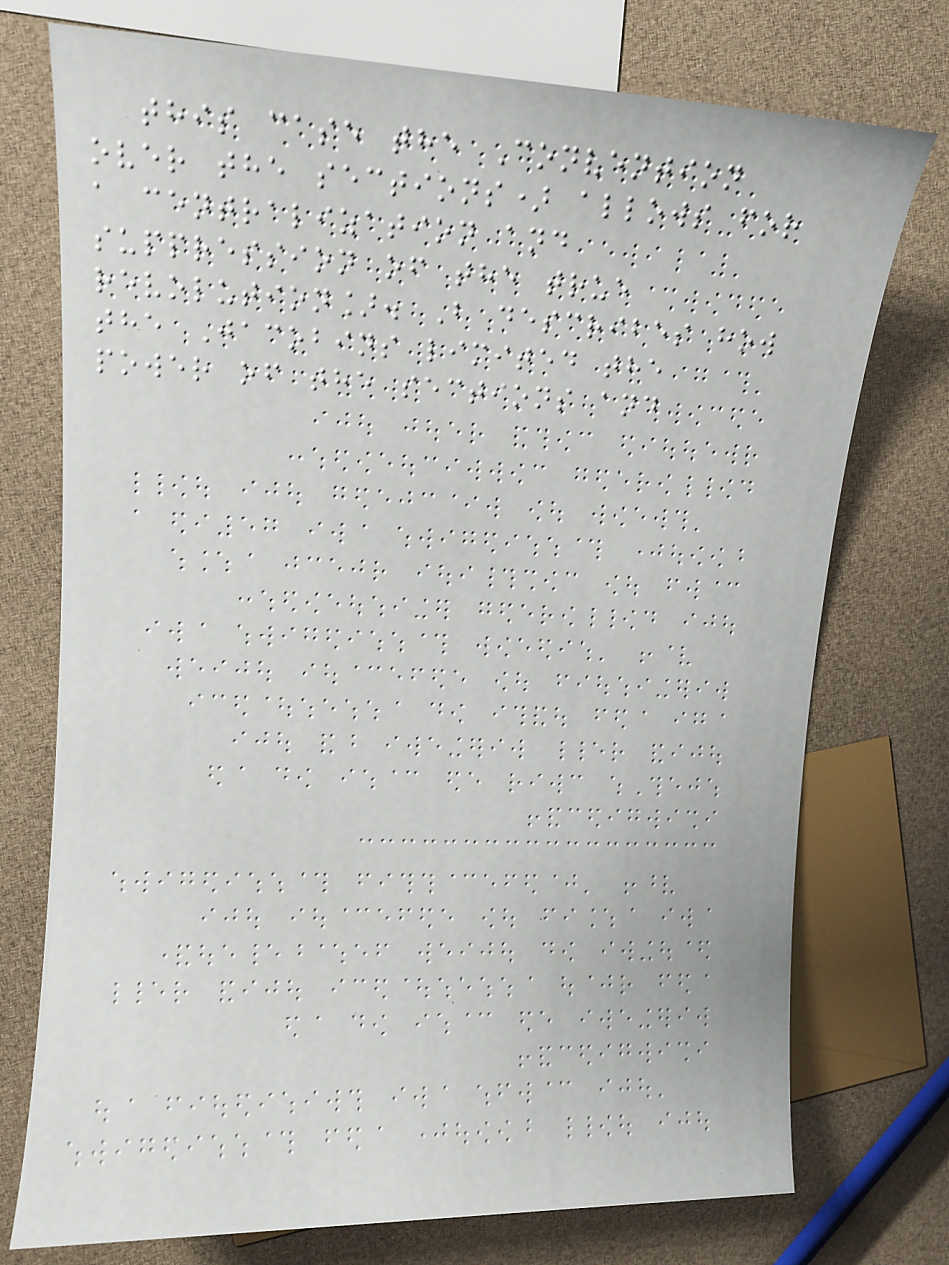this case the Convention
over the sections) allows for
a centralization and
suppression of the true
revolution]. B describes how
the Jacobins limited the
power of the sections and
